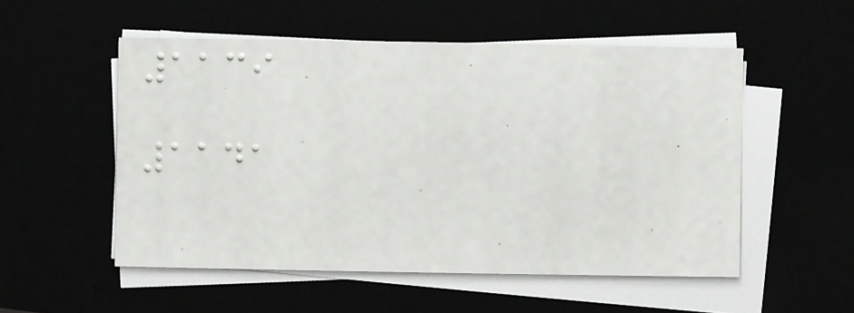1139
1141
